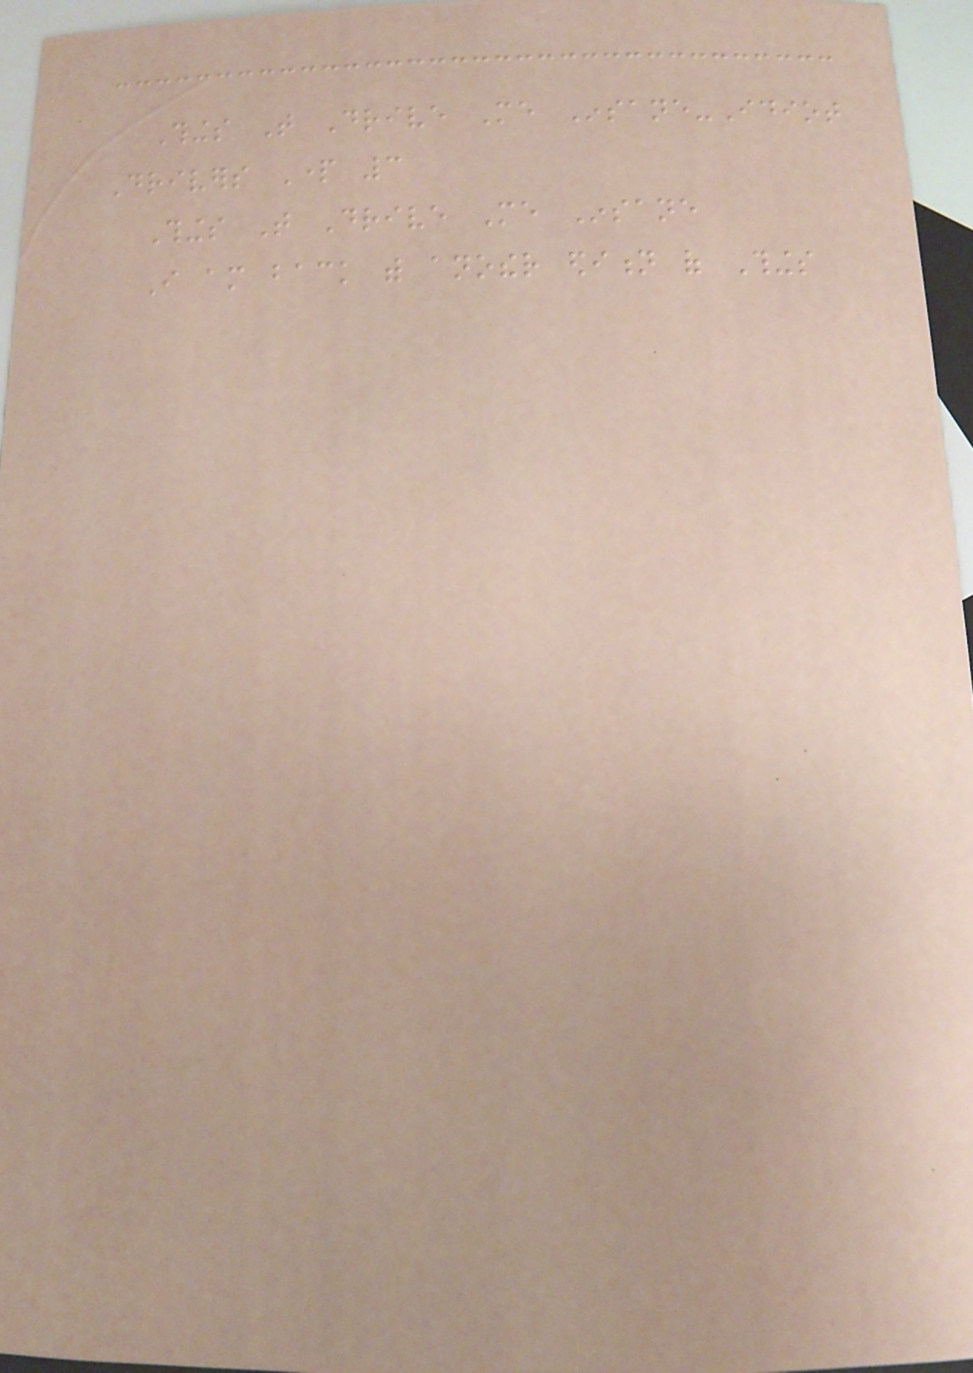Things That Drive Me Insane-Idiot
Drivers Part 3
Things That Drive Me Insane
I am back with another edition of Things
